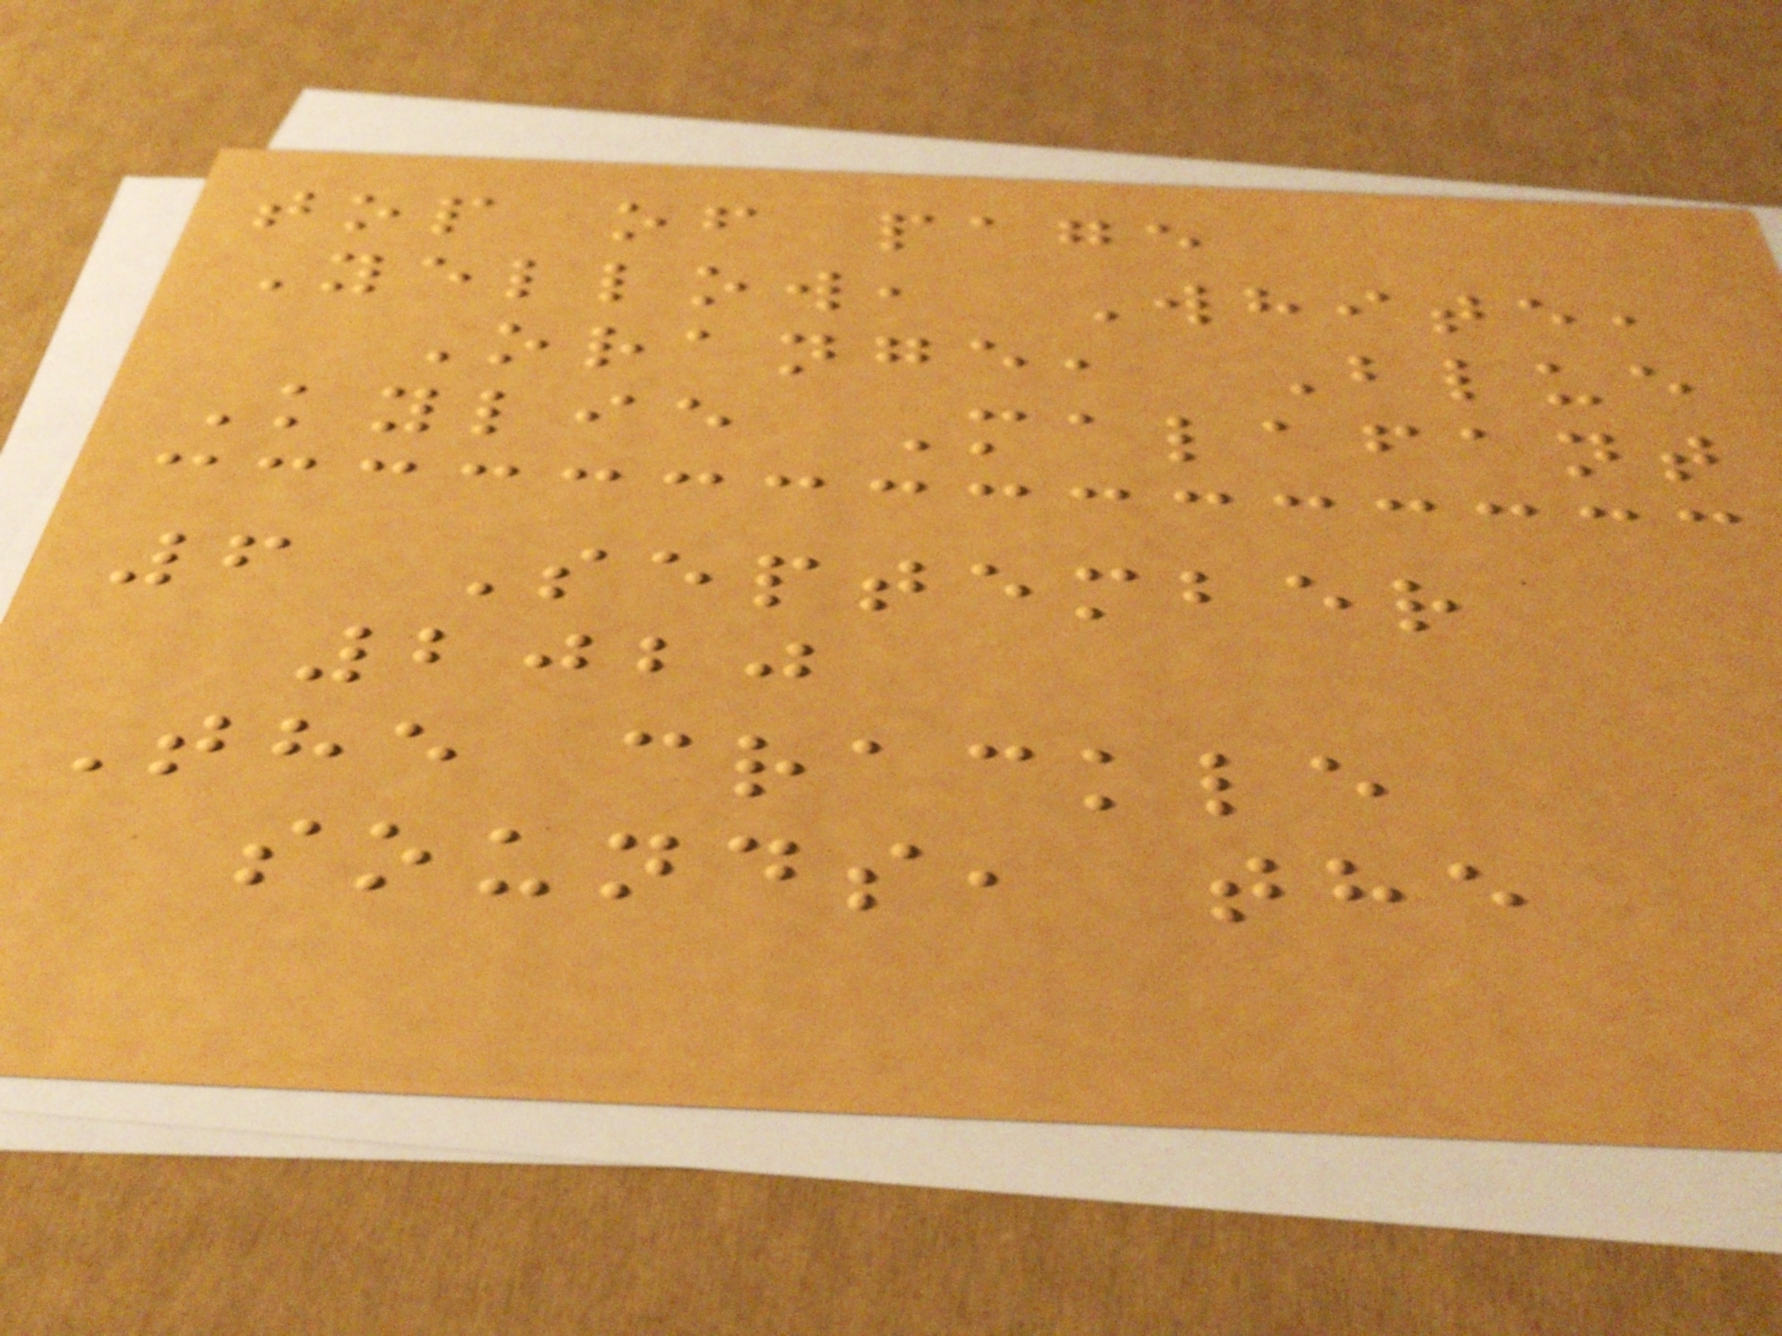top of page
Yellow, White,
Orange, Blue
Kylie Malafant
6 September
2020
The crackle
sounds, the
